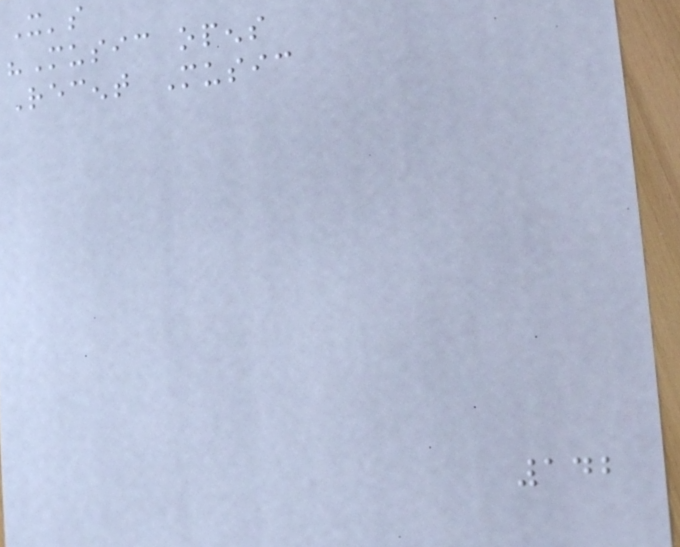It's
"Music opens
Recent Music
142
